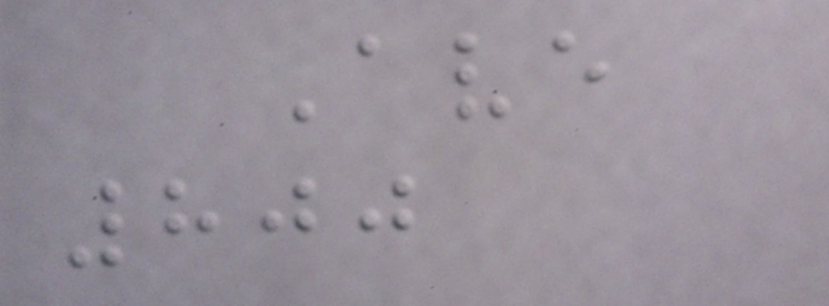Ave
800
